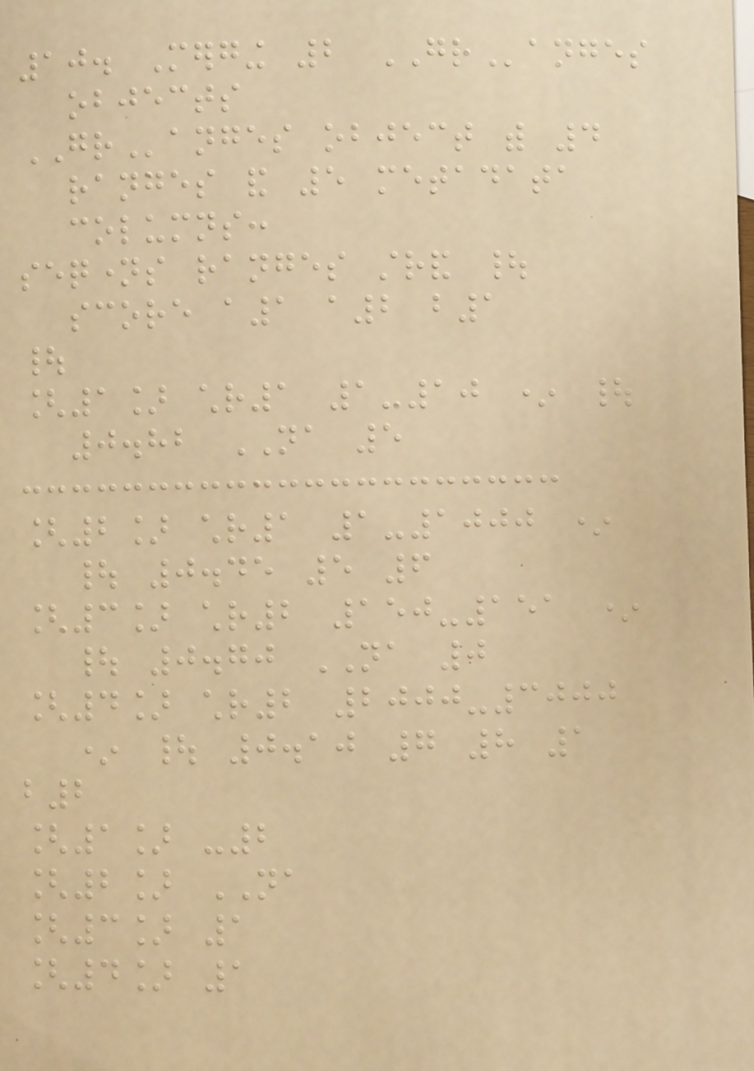10. Merging 2 GRanges
objects
GRanges object with 4
ranges and 5 metadata
columns:
seqnames ranges strand |
score a1 a2 b1
|
[1] chr1 1-10 * |
0.82 NA 5
[2] chr1 1-1000 *
| 0.45 5 6
[3] chr2 150-151 *
| 0.70 NA 0
[4] chr2 2000-3000
* | 0.10 7 8 1
b2
[1] -2
[2] NA
[3] 1
[4] 1
